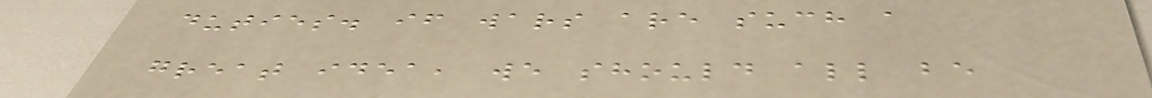duties. if wars are such a
great idea, we should all be
